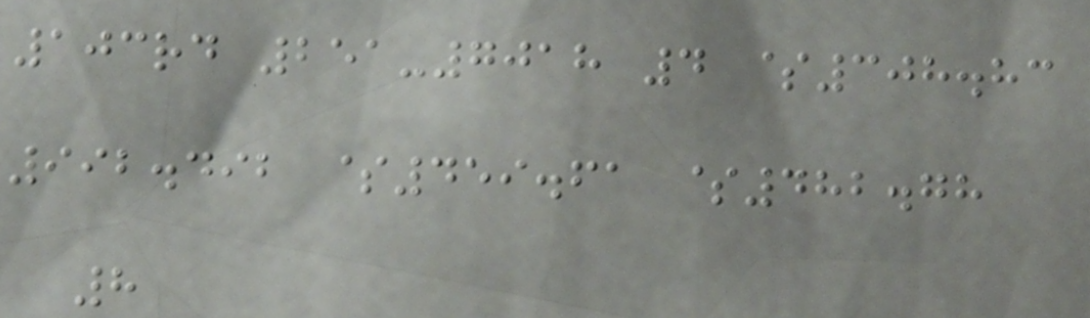103rd 251-7018 4 $308.83
992.492 $459.61 $482.78
8
